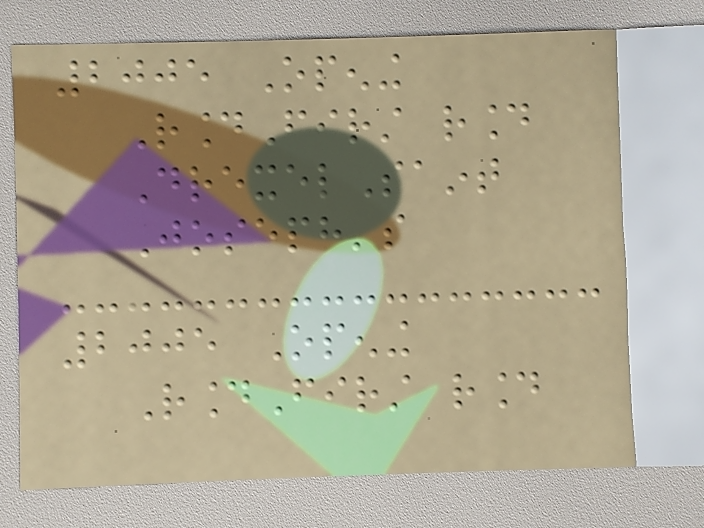2005 Opening
RoundFirst round
DrexelSaint
Joseph's
2005 Opening
RoundFirst round
